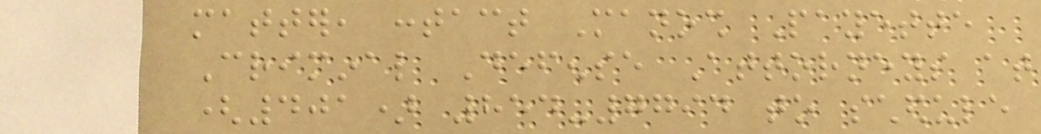matter, contact Manosh Payette
Criminal Defense Attorneys at
(401) 854-7794 to schedule
